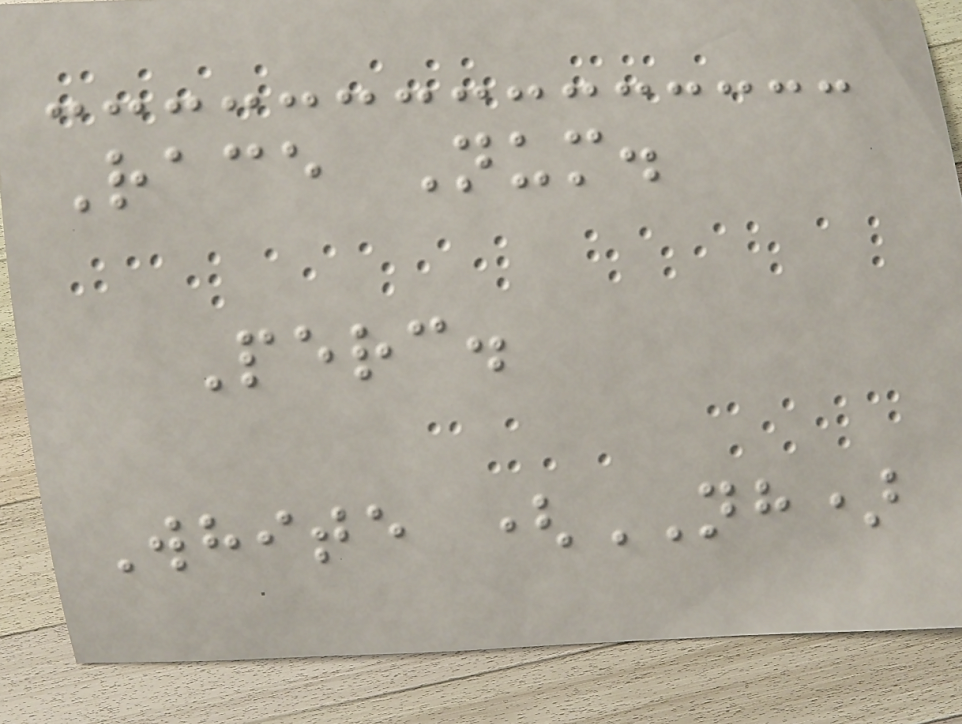Race Num.
Perc.
White (NH)
